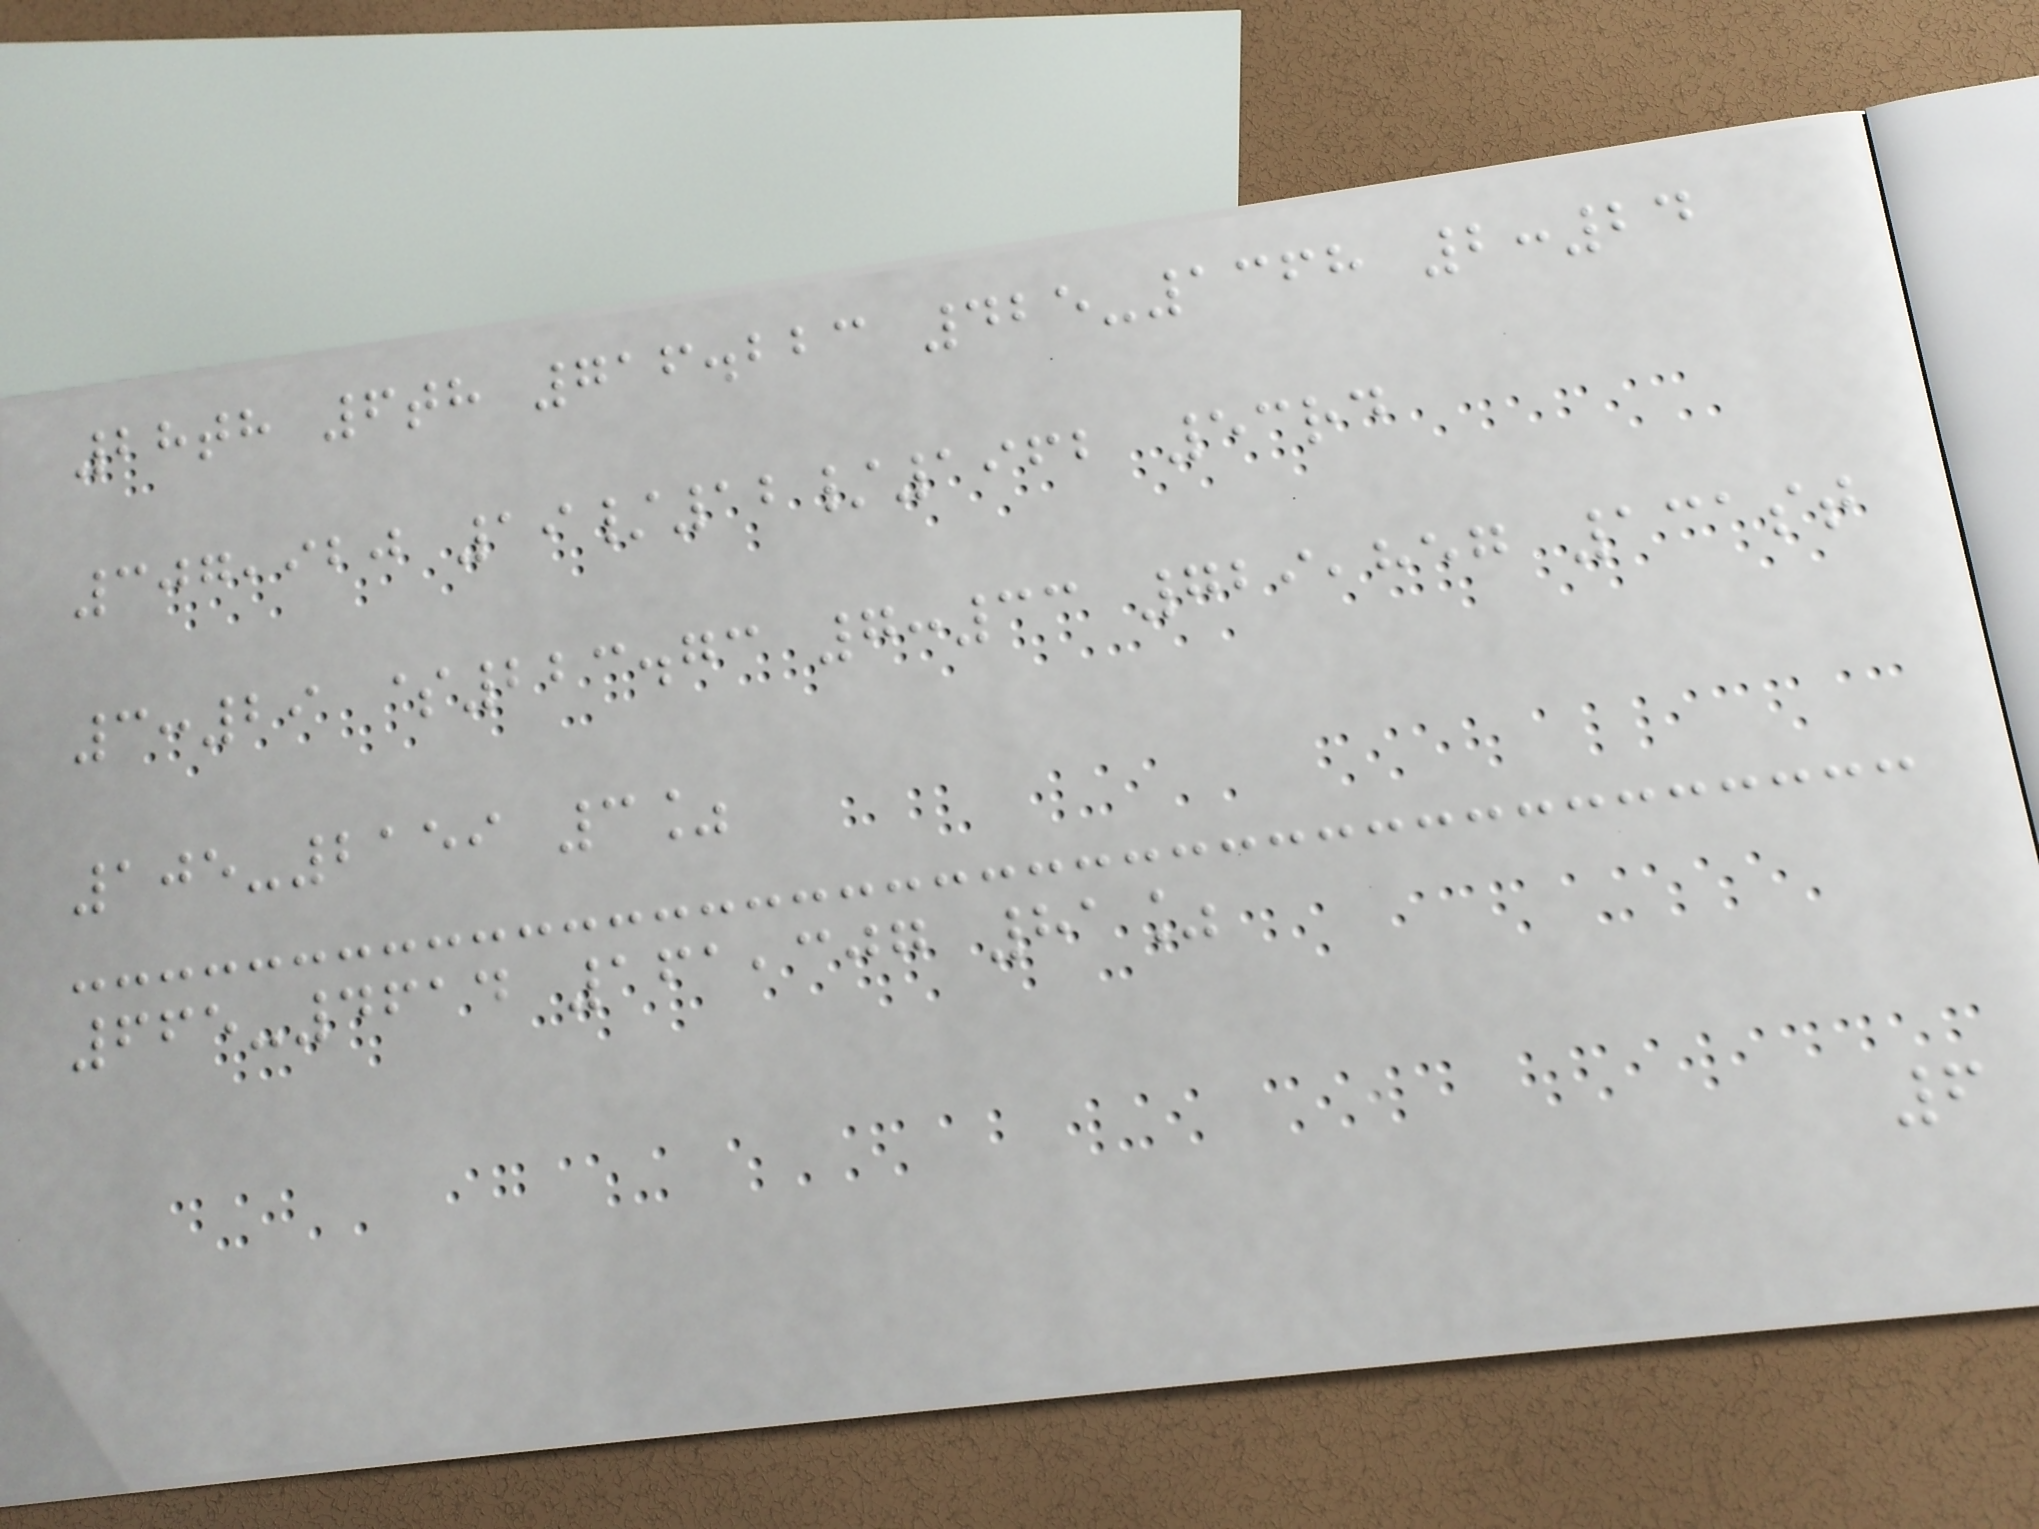28th 6th 716.223 425-1368 2:24
307,920 19/12/1962 53rd
3:29 $223.73 7:33 729,857 131st
105-2159 3%
665-4614 161,307 81%
6
